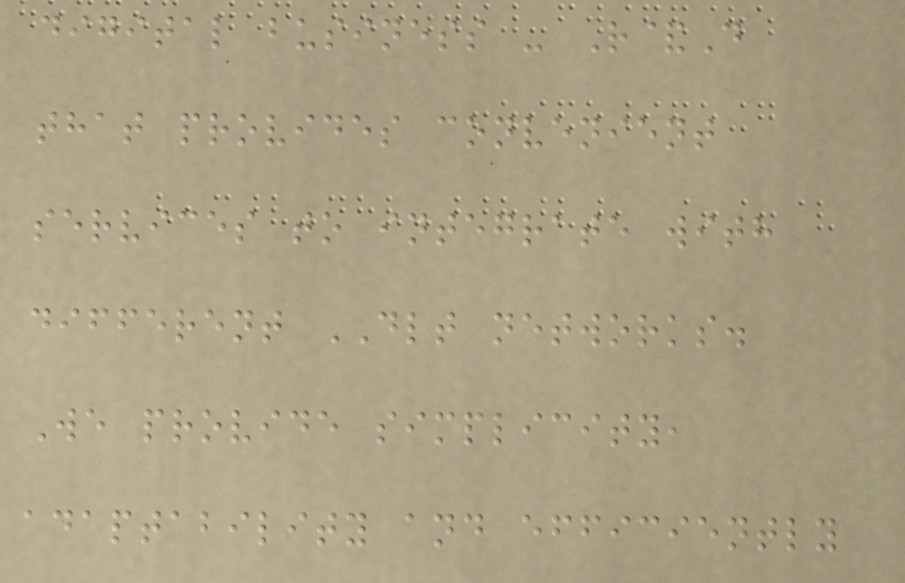digital business - R&D
that provides convenient
services to integrate with
different DLT networks.
We provide simplicity,
adaptability and efficiently
